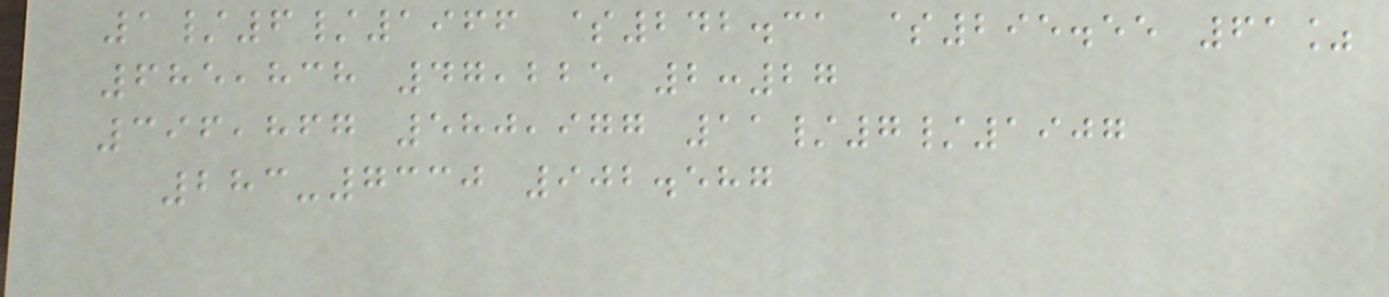1/6/1966 $242.31 $295.55 61%
685,838 47,225 2:27
396,867 580,977 11/7/1907
283-7330 902.587
